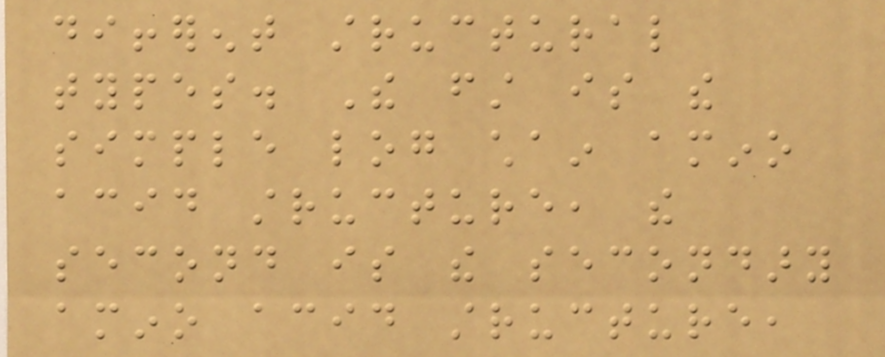different structural
types. The first is the
simple log chain amino
acid structure, the
second is the secondary
amino acid structure,
